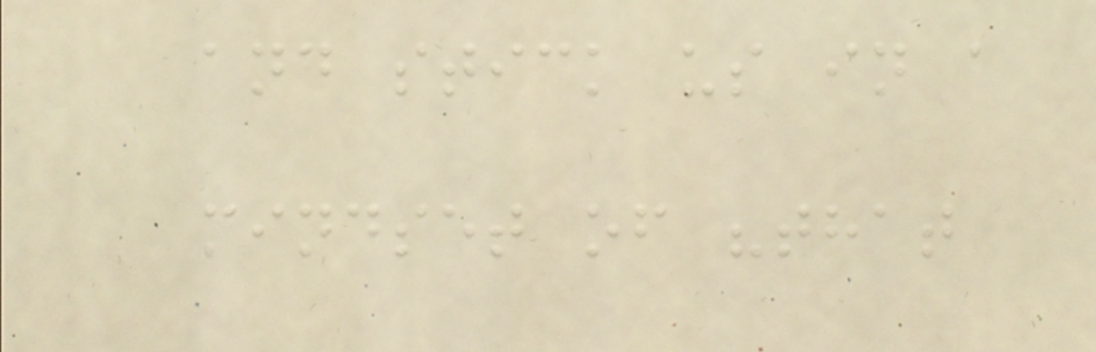and stick us in a
mindset of "that
